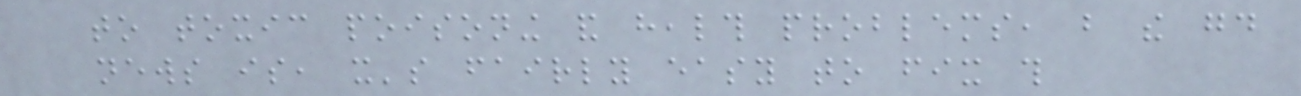to toxic poisoning and health problems, but the good
news is, it's fairly easy to fix this
